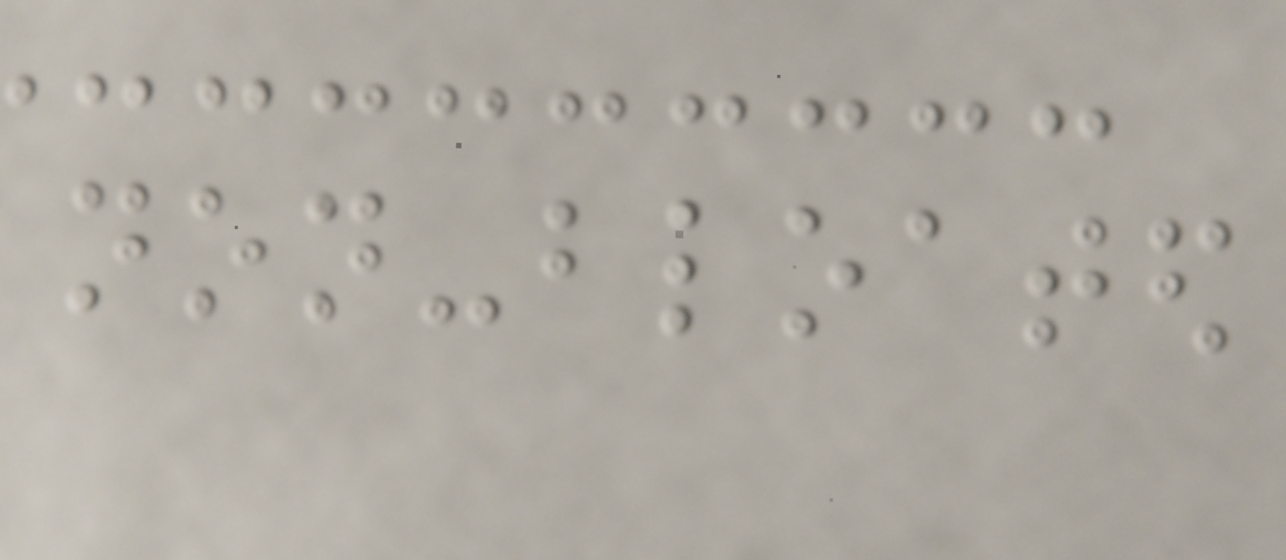non-bloated
